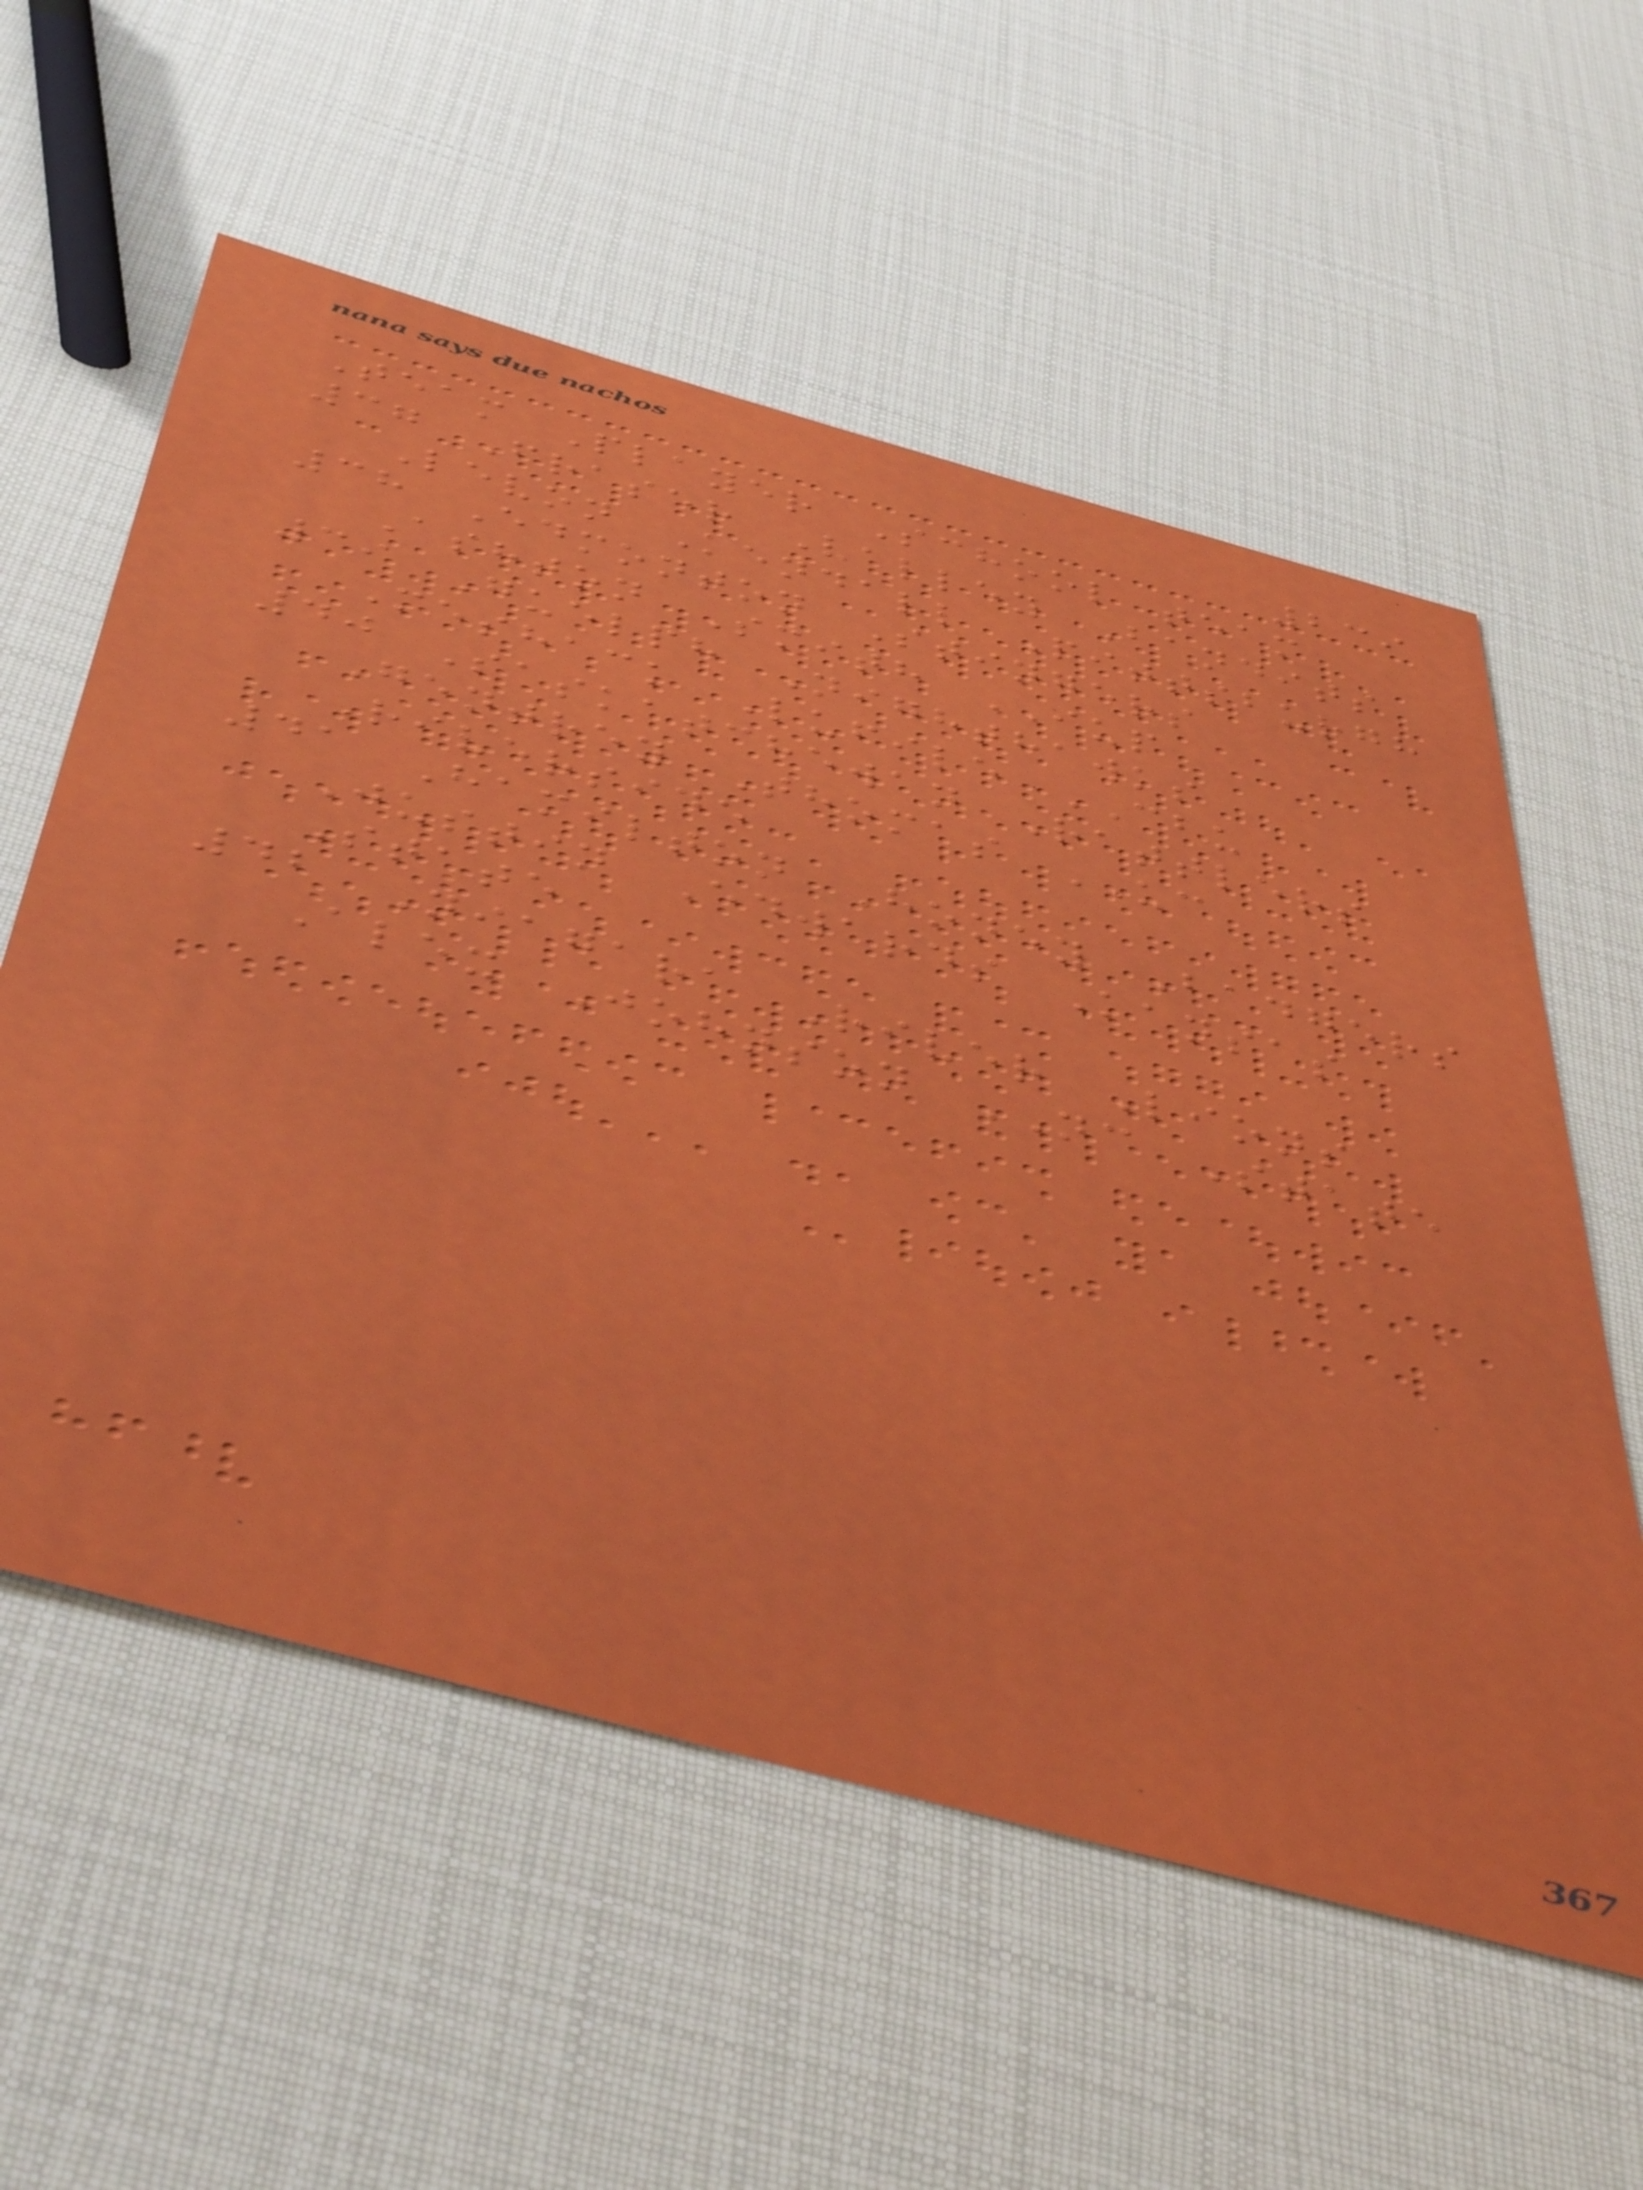239
Team Player School team
37 Fraser Valley Bandits
Levon Kendall Pittsburgh
38 Edmonton Stingers
Ashton Smith IUP
39 Guelph Nighthawks
Meshack Lufile CBU
40 Saskatchewan Rattlers
Gentrey Thomas UC
Riverside
41 Hamilton Honey Badgers
Justin Edwards Kansas
State
42 Niagara River Lions
Alex Johnson NC State
